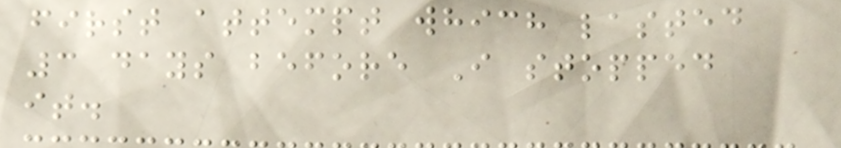first attempt which lasted
3 days before I stopped
it.
